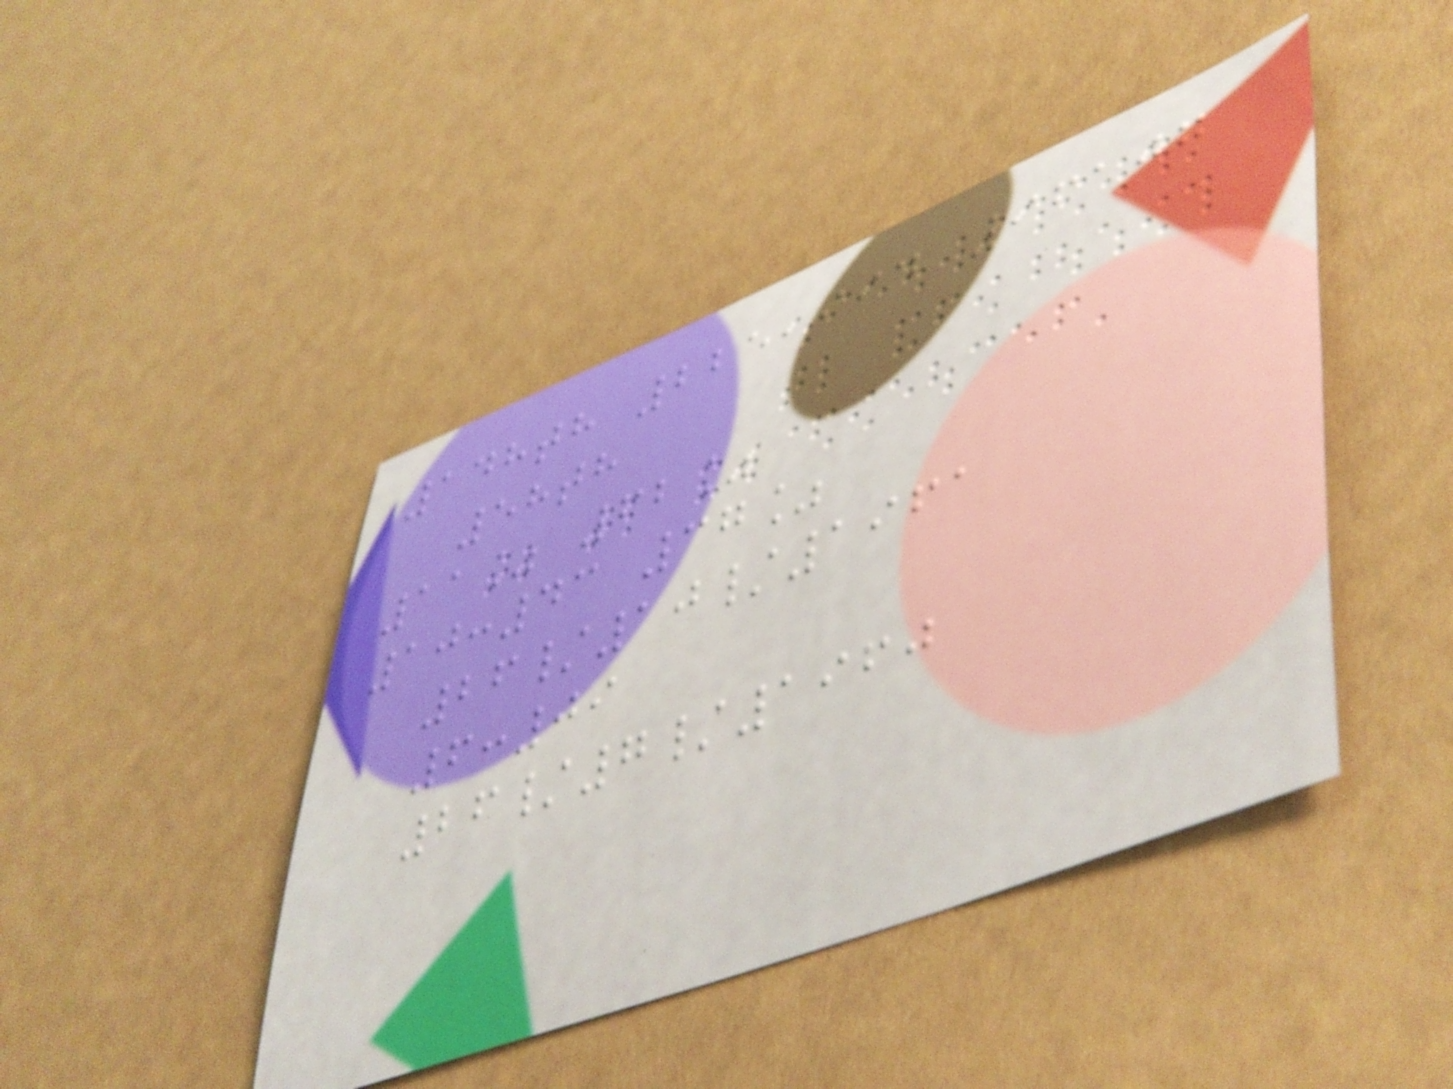148th 225,994 96107
58th
11% 62%
10:43 37%
26/10/1961
6:09
26/7/1960
